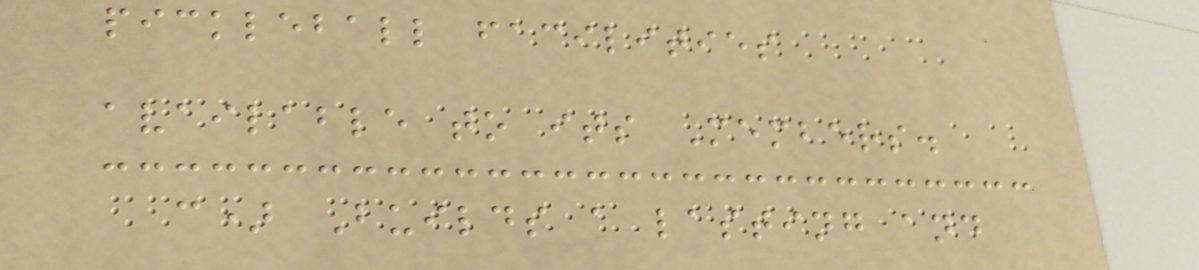pickleball facilities
available to its Members.
c) Builds a lasting and
